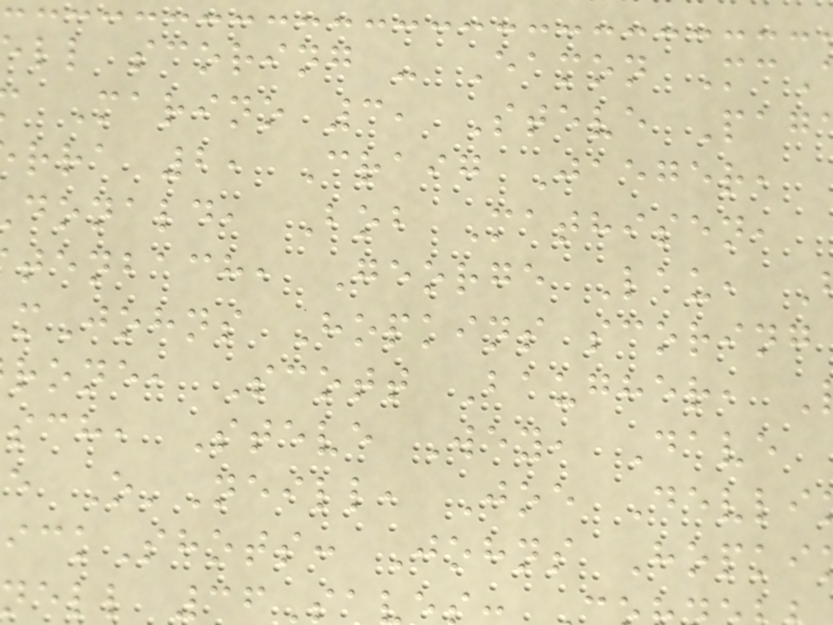ll scoring - Eamon Mc
Marino 3, Steve Pag
rra 2, Craig Jaeger,
donald, Bob Mathisen,
tenbach, George Lau,
mJohns Hopkins scoring
rone, Scott Baugher,
sch, Steve Wey, Dave
e O'Neill, Joe Devli
ickShots: Johns Hopki
nell 36S
